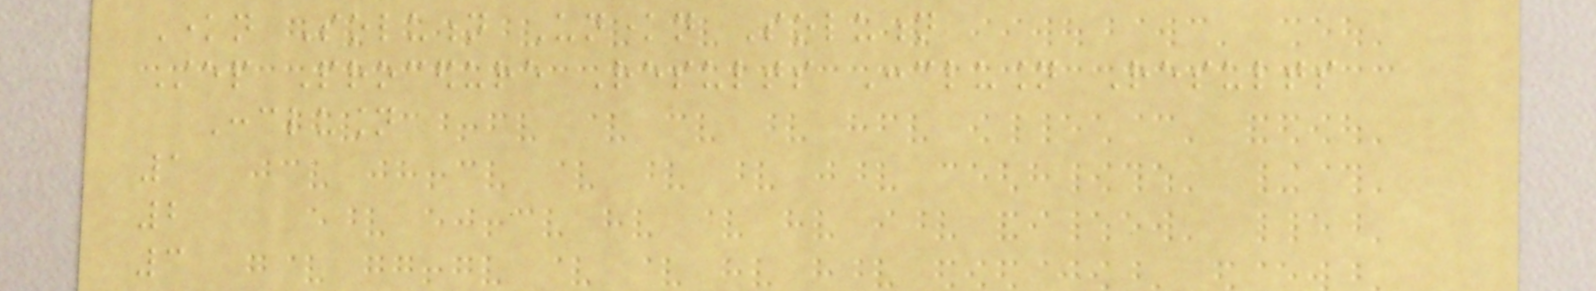Known Solution Unknown Solution
Step Procedure Results Conclusion Results
Conclusion
1
2
3
